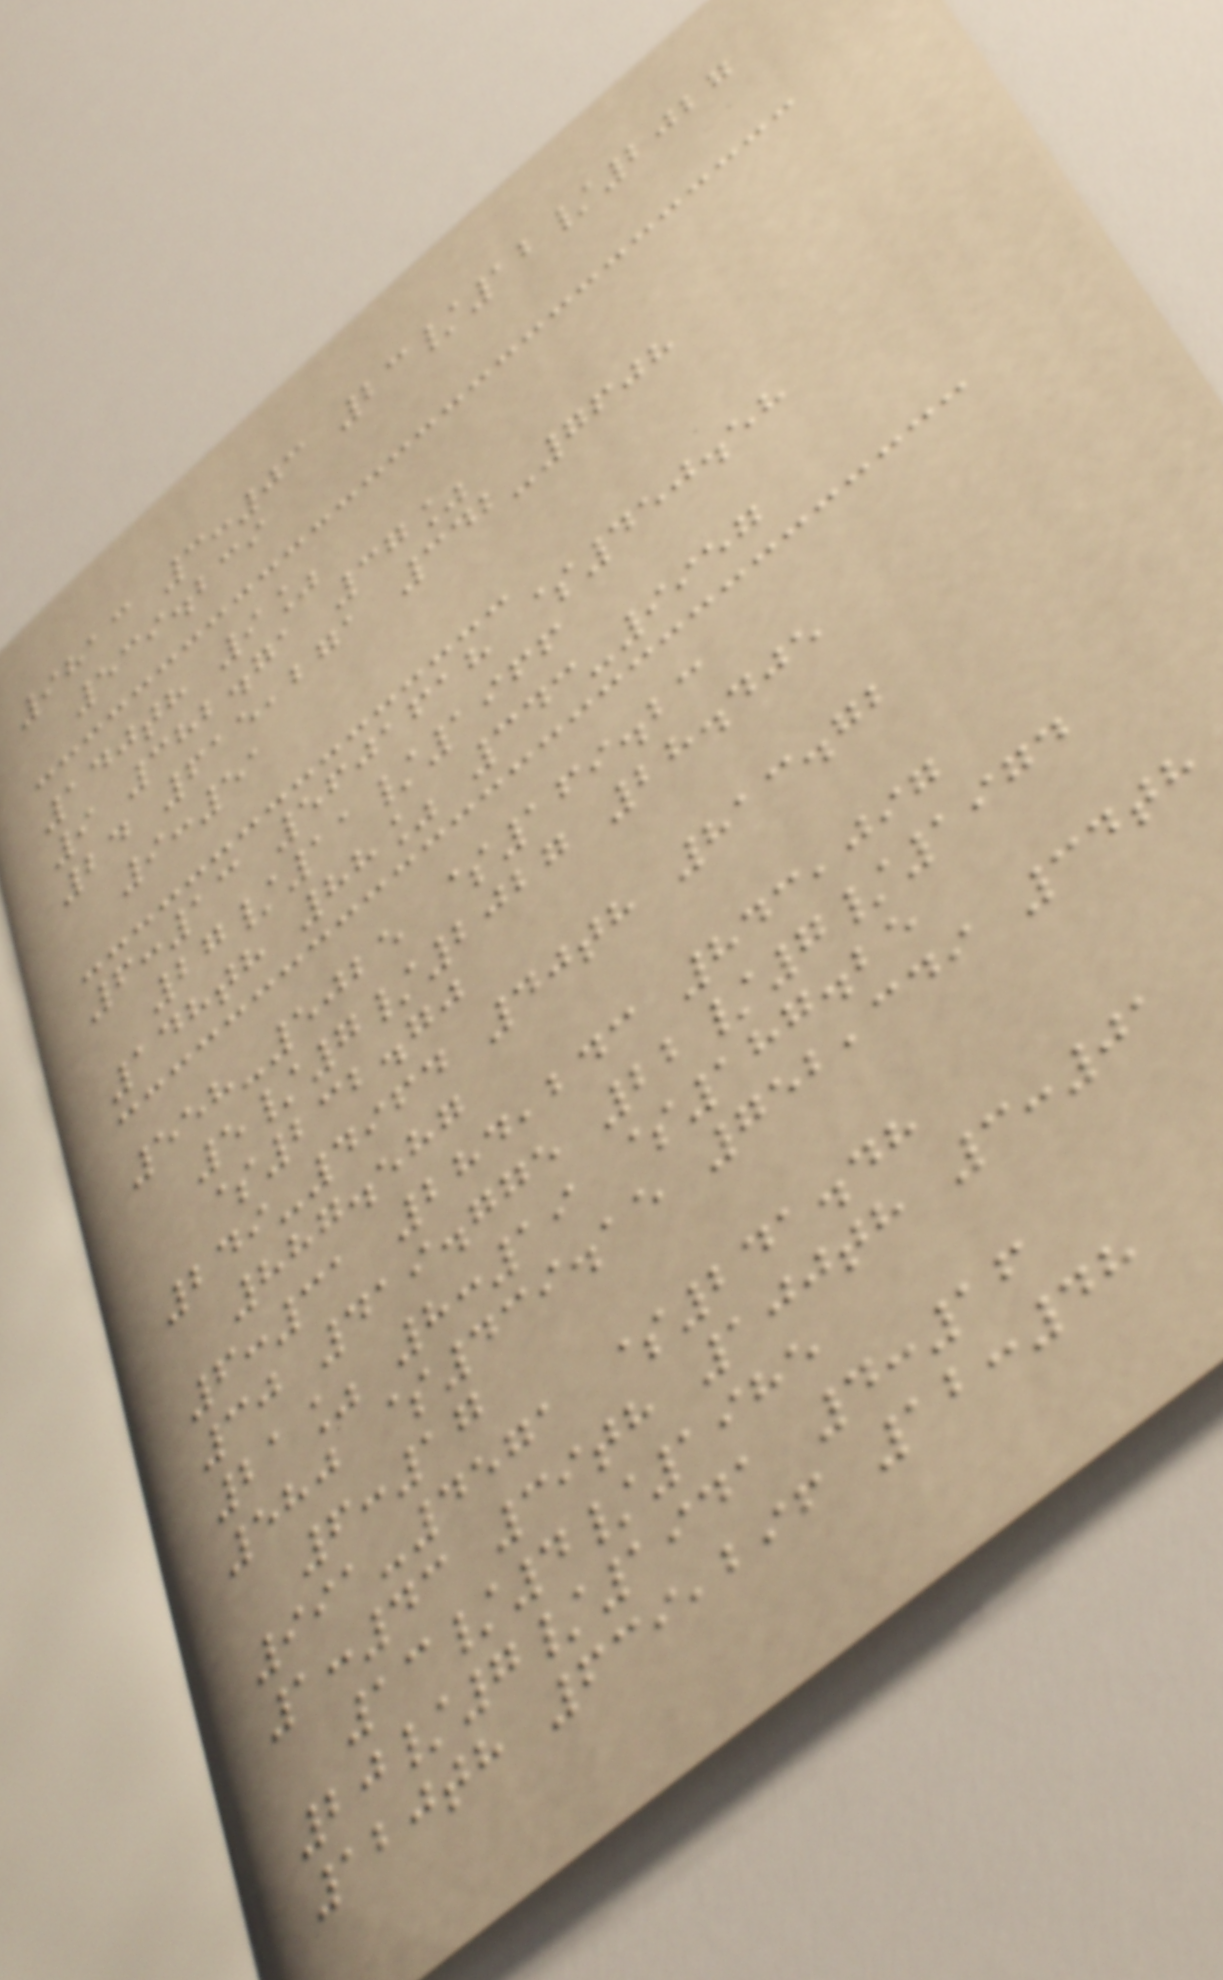9813 3:03 23/12/2027
539.239
140th 9%
9 382.71 37%
24 615,271 342-7608
9:51
6:13 5601618 $450.58
27/11/1966
148th 88% 343-9957
558-5025 $169.23
5/7/2027 28.405
$232.70
249-4964 40th 813.72
887.587
6:31 284,243 843,097
30 419.775 22/7/1974
21% 8:19 $187.25
580 $439.15 752,349 34th
6:17
991-4571 $241.48
1:43 39th 100th 3:01
13/4/1985
20/7/1941 4:16
120th 639,296 12:48
